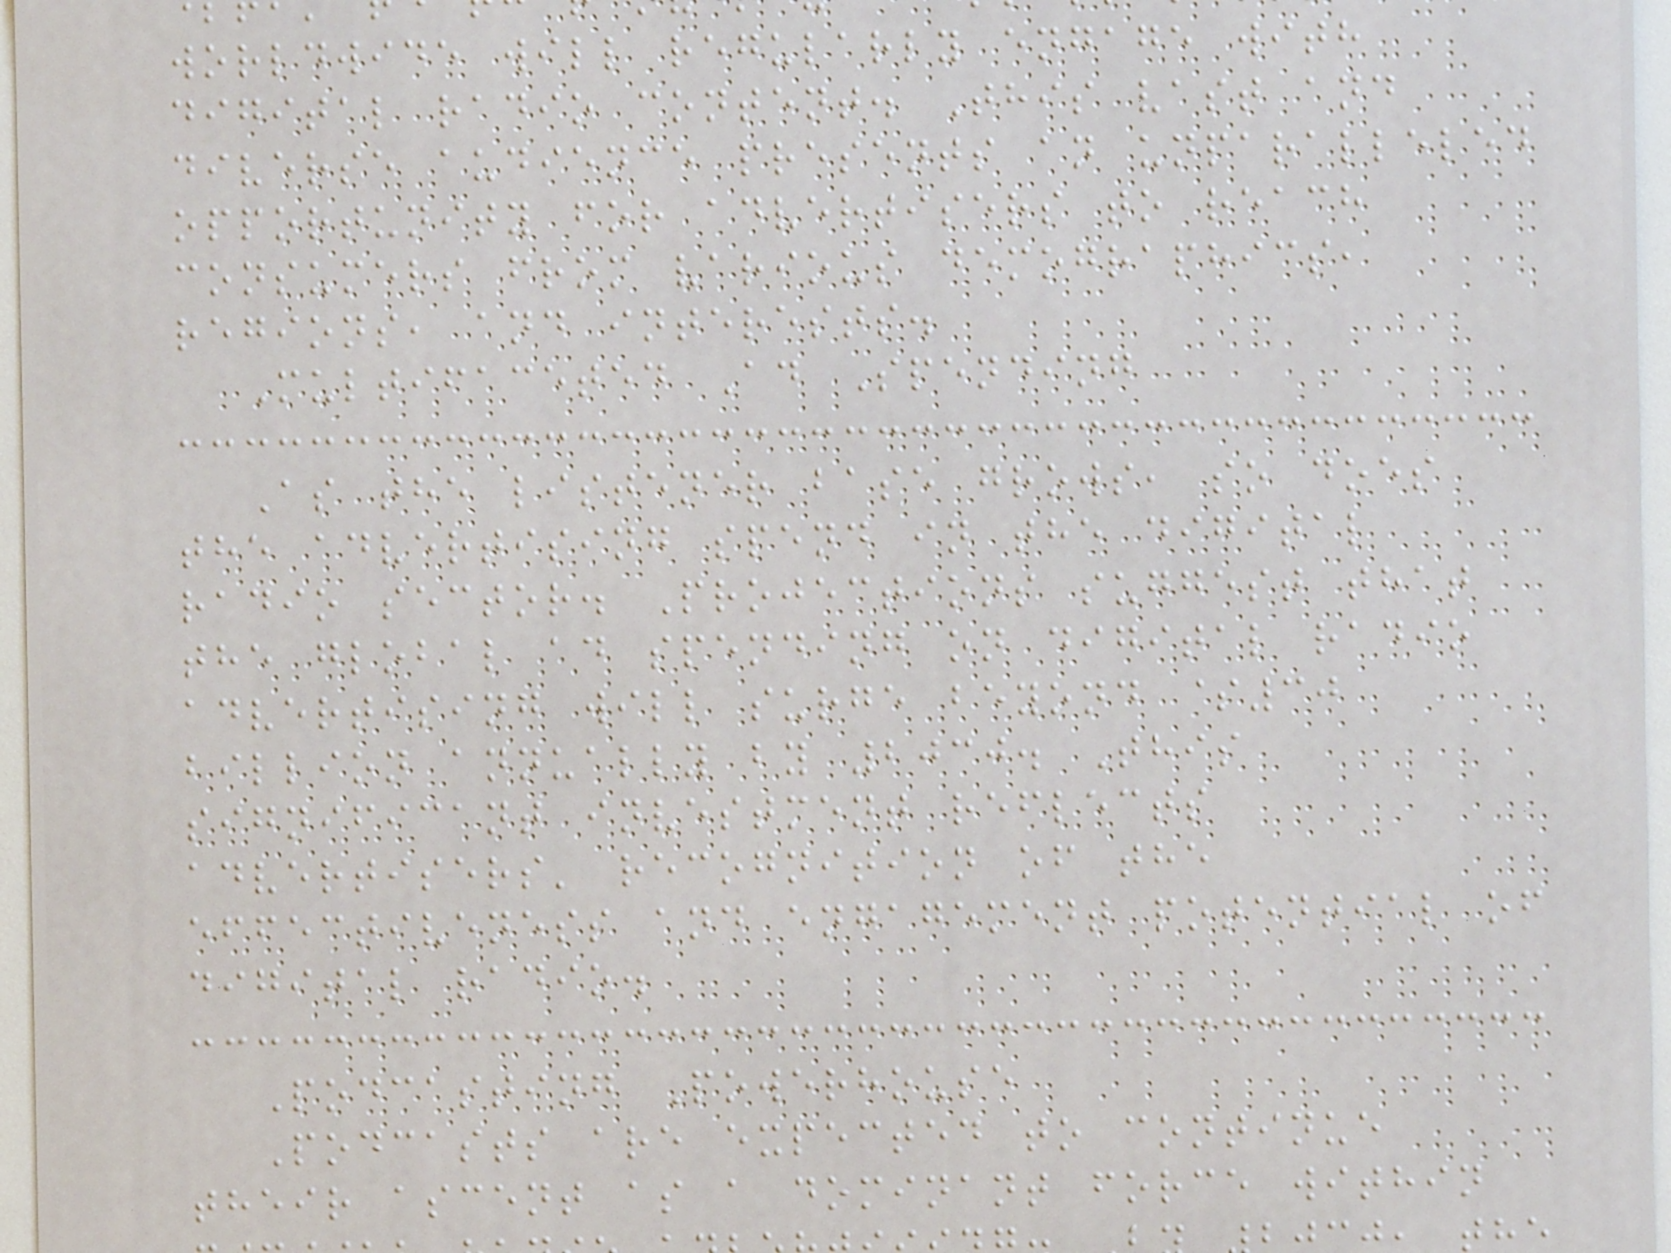worldwide will regularly engage with
digital radio content. This vast and
diverse audience presents an unparalleled
opportunity for advertisers to reach
consumers from various demographics,
regions, and interests.
Multifaceted Ad Spending
As the listener base grows, so does
the advertising spend in the digital
radio sector. Projections suggest that
the global ad spending on digital radio
advertising will surge beyond $30
billion annually by 2030. This
significant investment reflects
advertisers' recognition of the
effectiveness and engagement potential of
digital radio.
Podcasting Powerhouse
Podcasts are expected to continue
their ascent as a dominant force within
